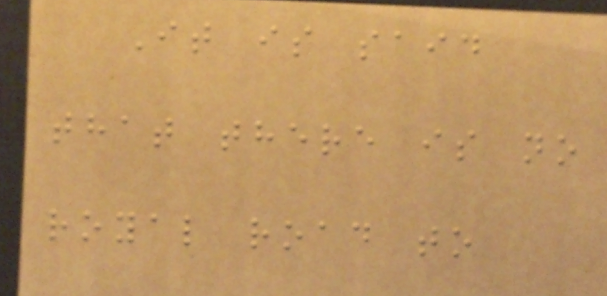It is said
that there is no
royal road to
